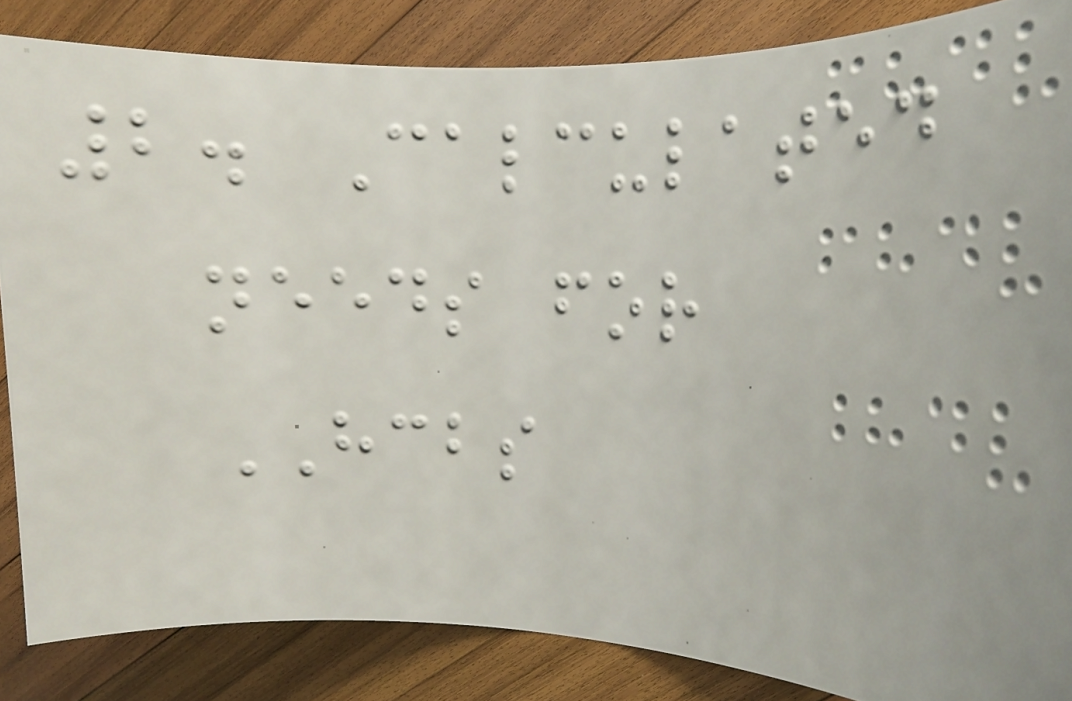2. Calculated
needs for
HCBS
